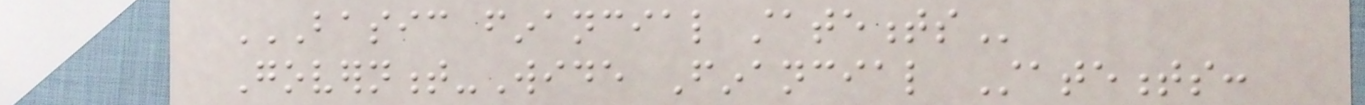BASIC FINANCIAL STATEMENTS
Government-Wide Financial Statements:
